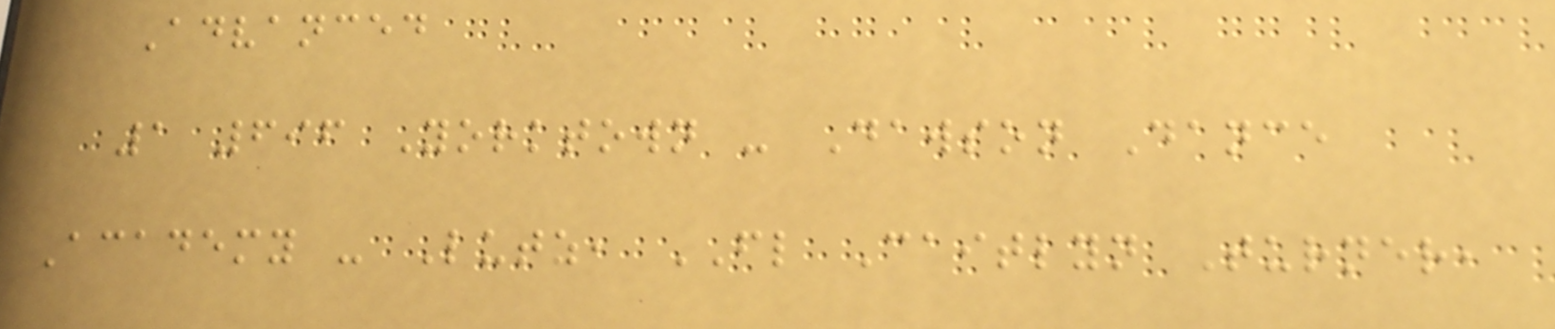Advanced
1 696 Yorktown - Dawson Dance
Academy - Lutz, FL Caitlyn Turner,
